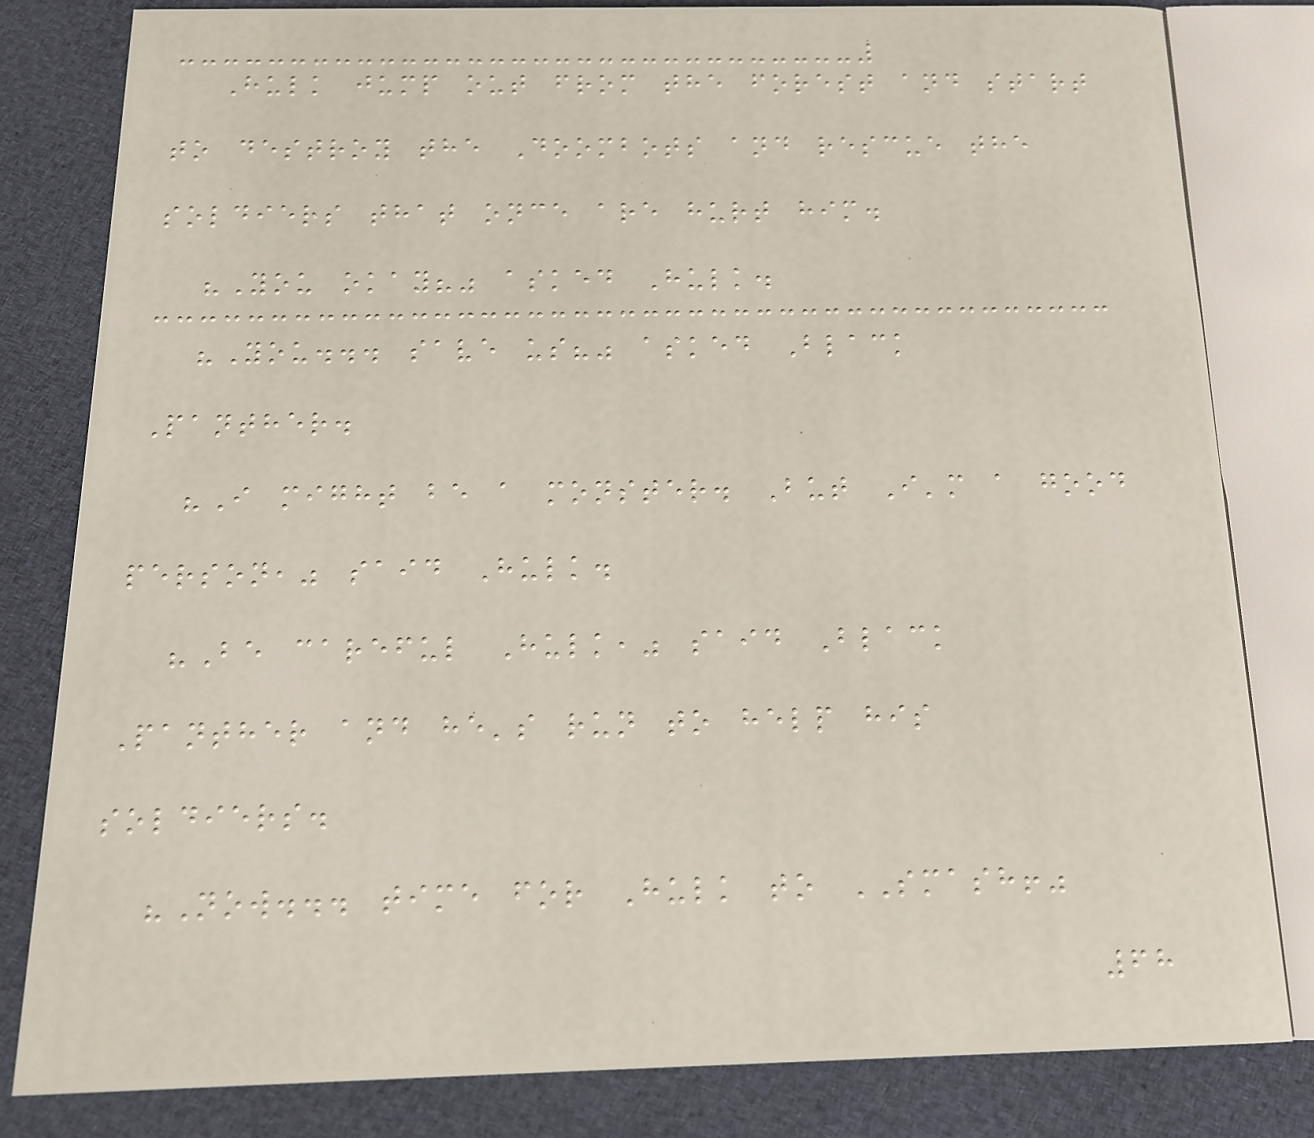Hulk jump out from the forest and start
to destroy the Doombots and rescue the
soldiers that once are hurt him.
"You okay?" asked Hulk.
"You... save us?" asked Black
Panther.
"I might be a monster. But I'm a good
person," said Hulk.
"Be careful Hulk," said Black
Panther and he's run to help his
soldiers.
"Now... time for Hulk to SMASH!"
68
